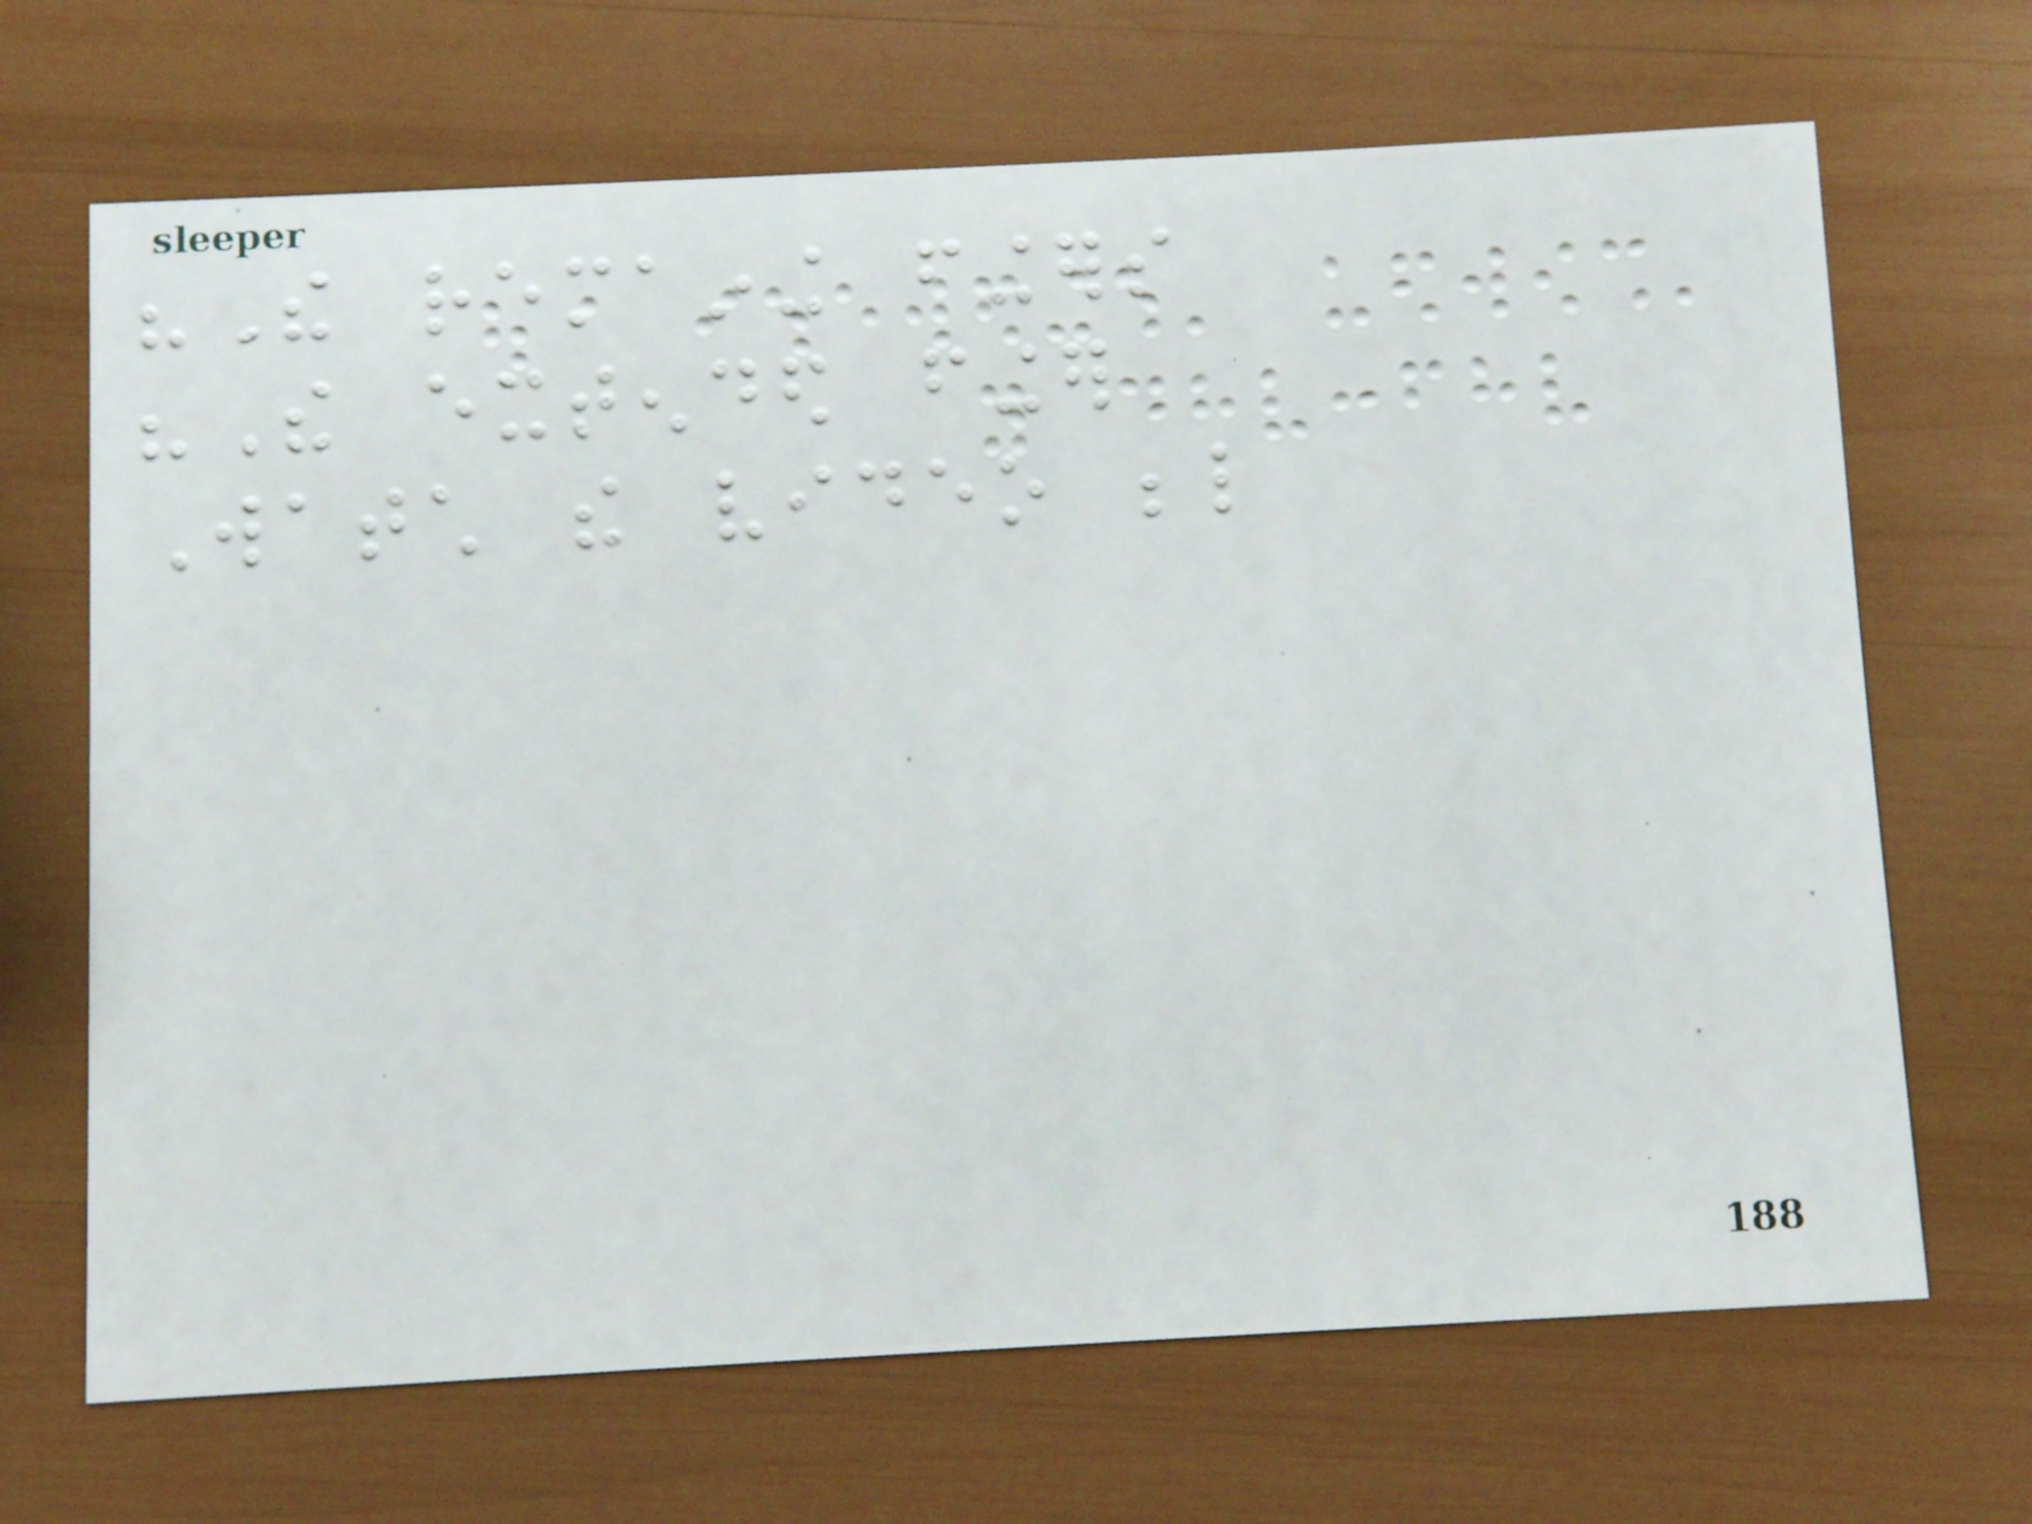"The remaining fingers
"The extended finger
Watch the video below
